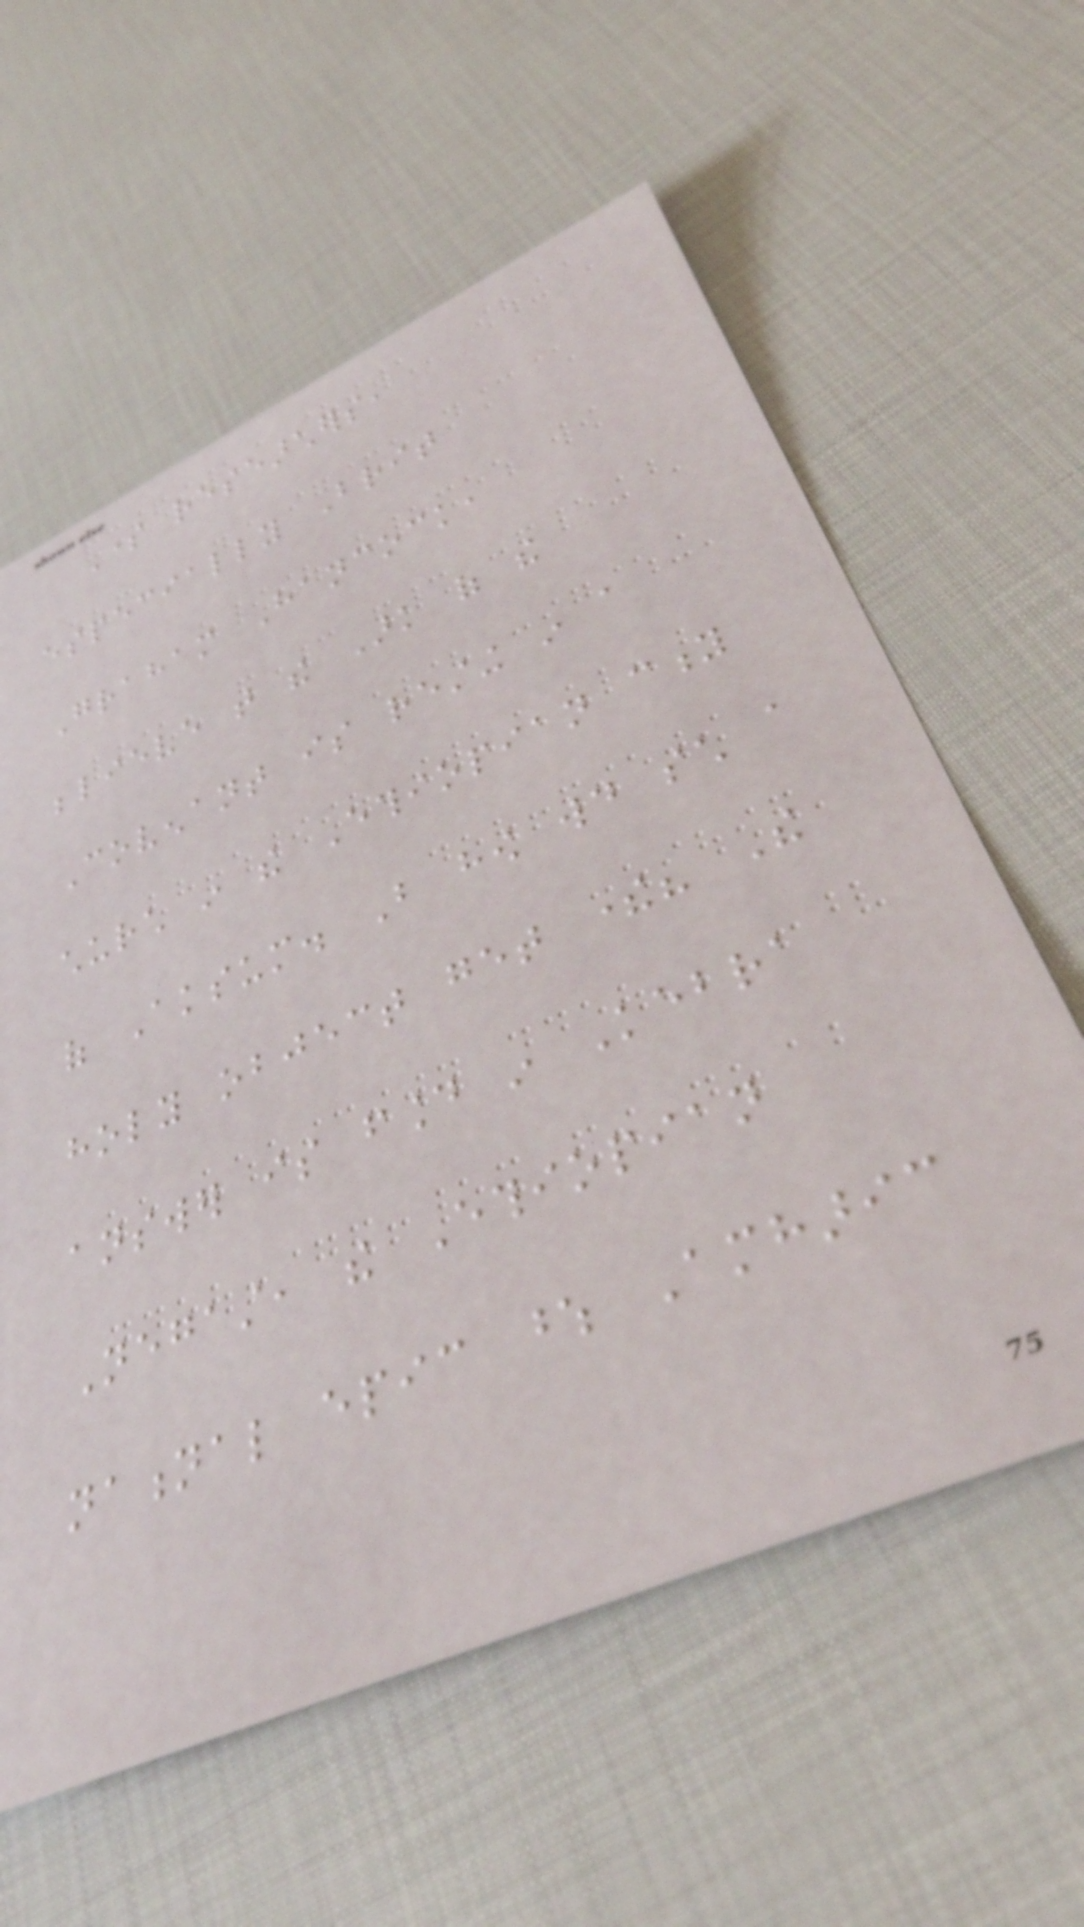Some researchers,
especially Brit
Graham Hancock,
believe that the Ark of the
Covenant is resting in a
church in the Ethiopian city
of Aksum. But how would such a
holy object get there? The
answer is found in Kebra
Negast, the Ethiopian
national epic whose Amharic
